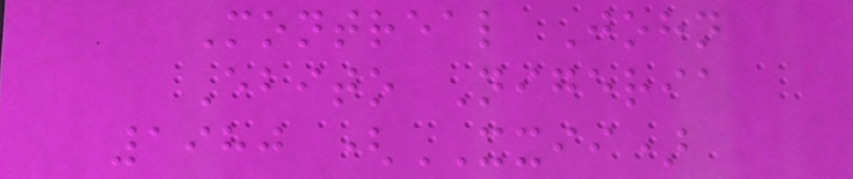Montreal John
Ebito Nigeria
1980 (XXII)
